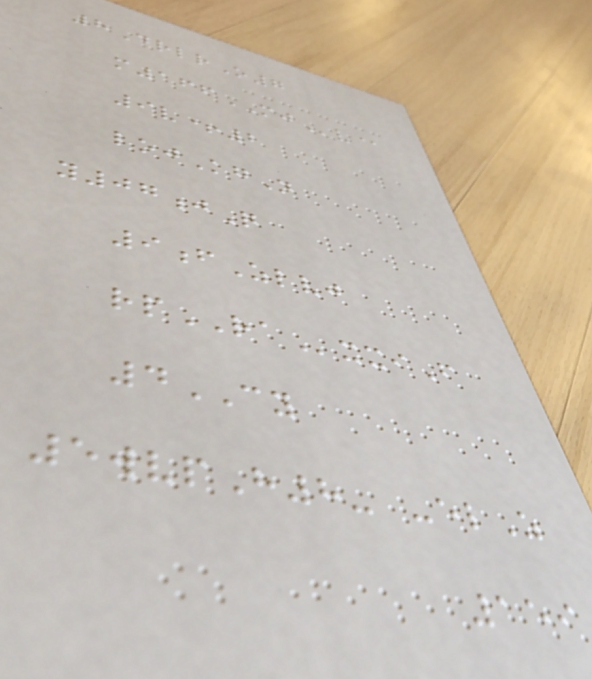8DrlrO7
m166MJv@
9v+2
lojKgN
y07jQ
9fZlvj
rpRAxxiF
4CY
5wvpH8- -elZ
159
